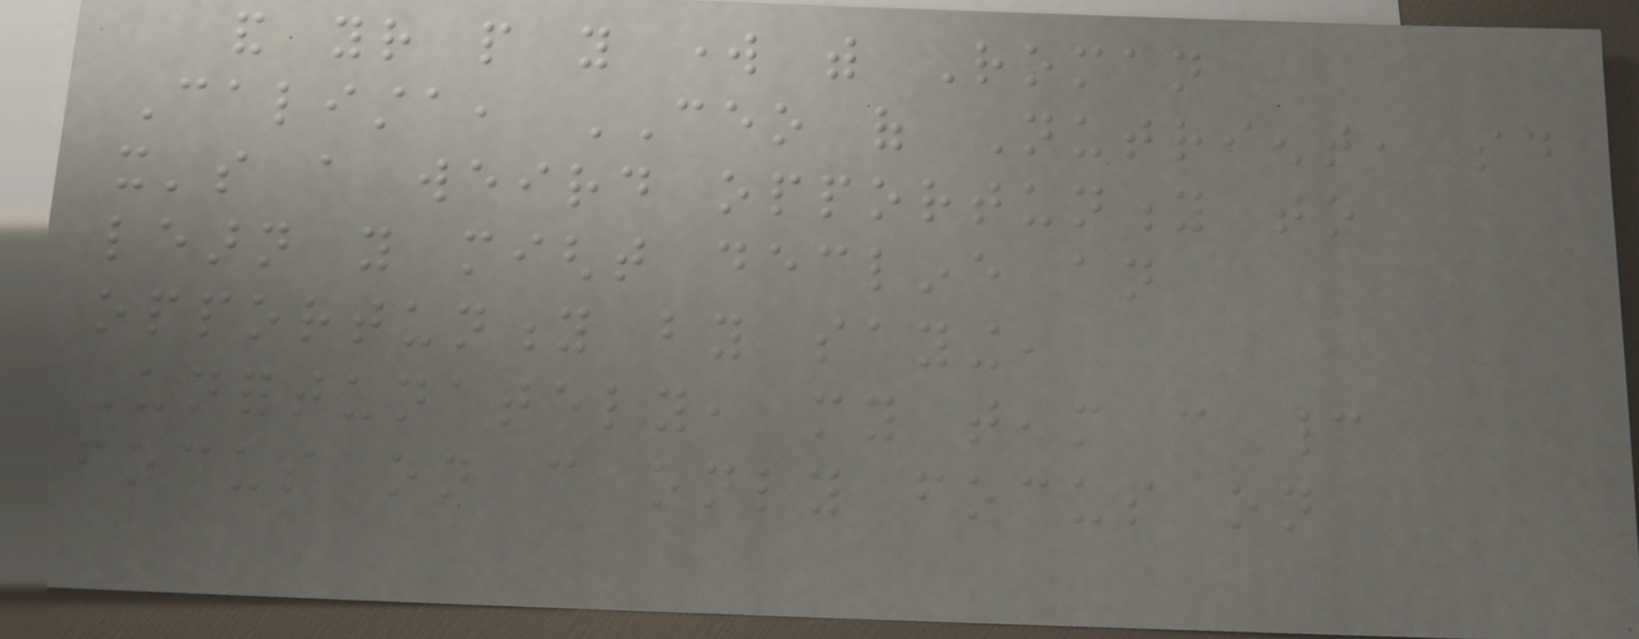and your people you work with Roman
Calista, CEO of Nutrient, said
it's a weird opportunity to
learn you might decline an
opportunity by saying,
Unfortunately, my team can cannot
focus on can only focus on
